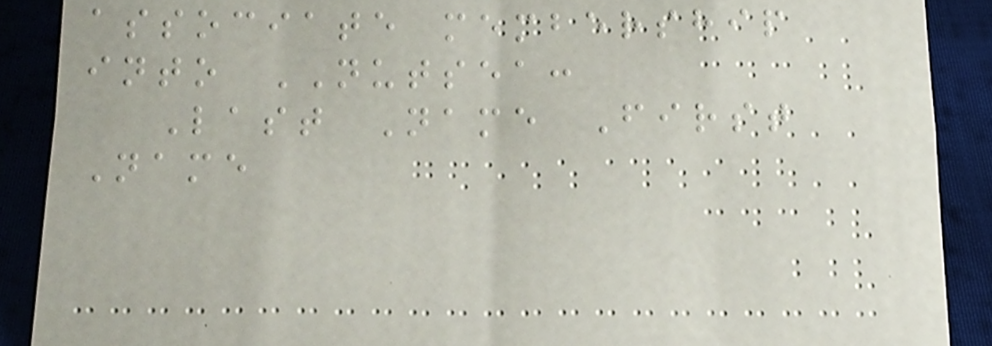associate membership
into NUTSEA:
Last Name First
Name
